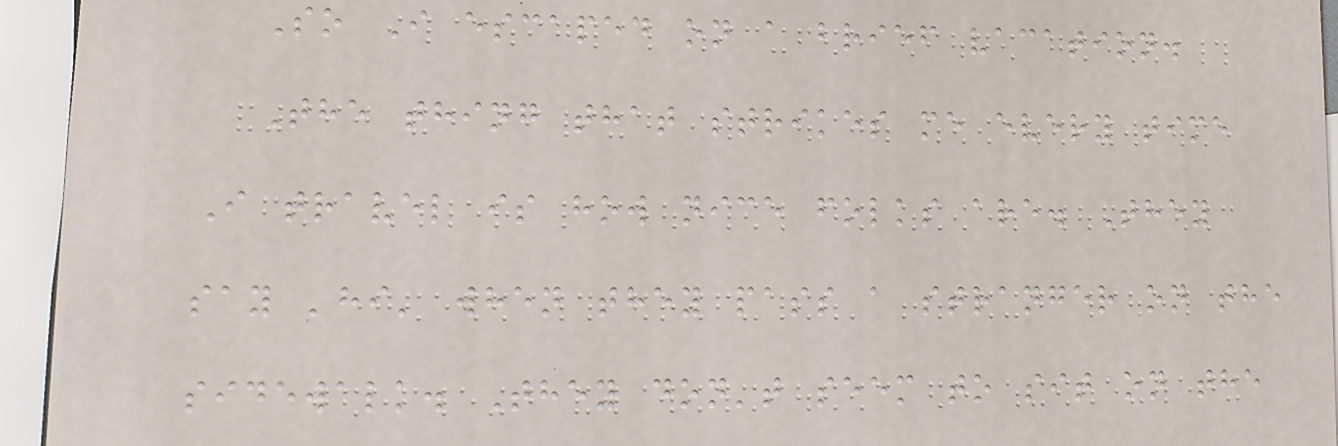So I escaped on a brief vacation.
The thing that strikes me every time
I travel is how nice folks are. They
say 'hi' when they pass a stranger on the
sidewalk. They don't seem to sit on the
